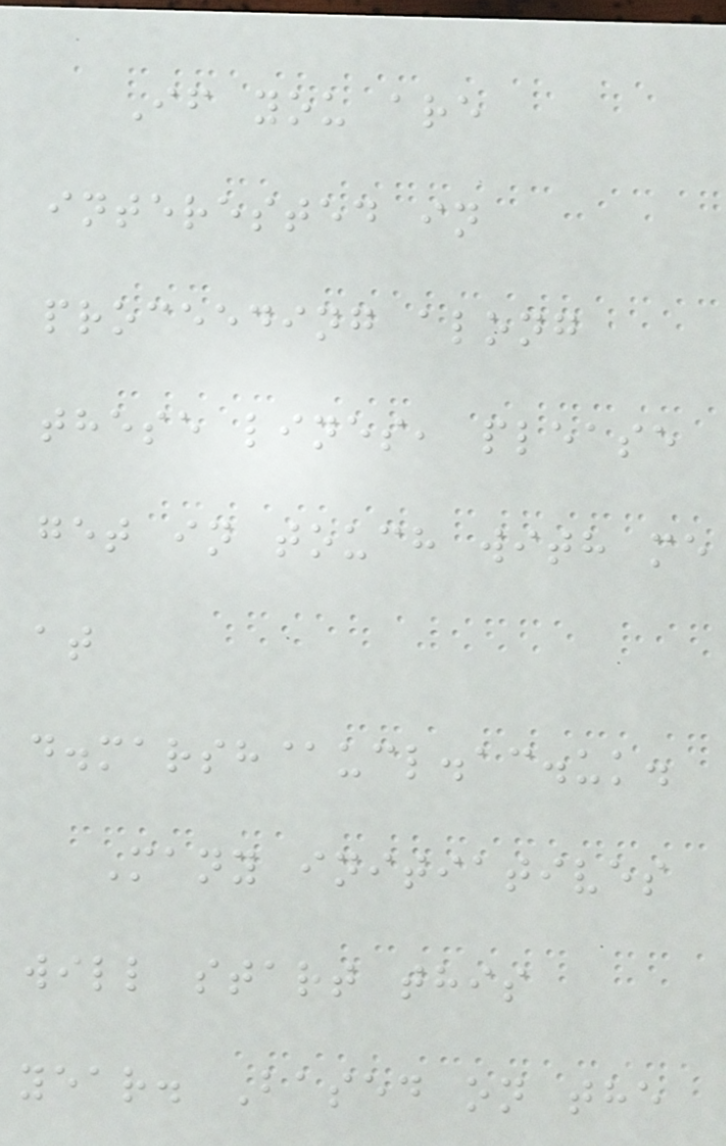If you are
interested in
proceeding along
these lines, please
get in touch with me
at
d.marsh@ucl.ac.uk.
Many initiatives
will start this
year. Based on the
